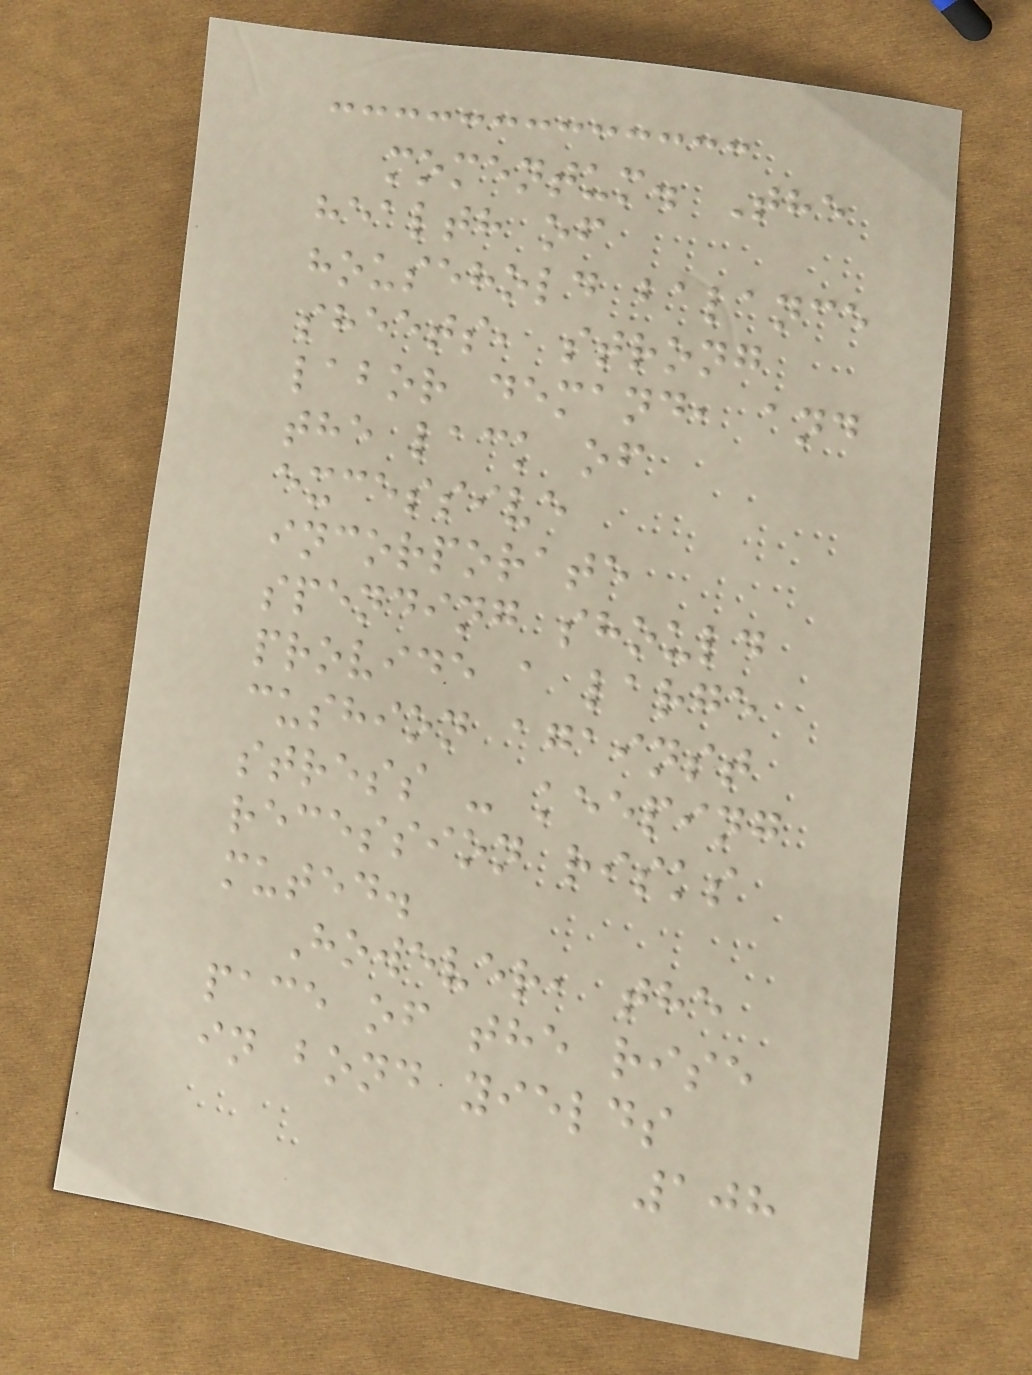momentum. The
health of
household balance
sheets, strong
labor demand, and
the lack of
excessive
incorporate
spending should
provide a large
cushion against
stress - keeping
recession risks
muted.
However, the
pace of the rise
in bond yields
108
